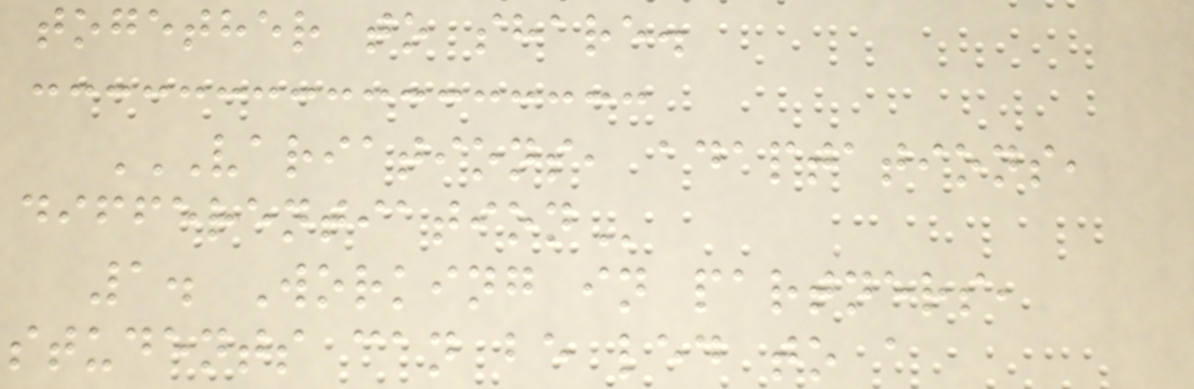together to share.
VARIATIONS, ADAPTATIONS,
DIFFERENTIATION
1. Working in partners,
students can be led to a
